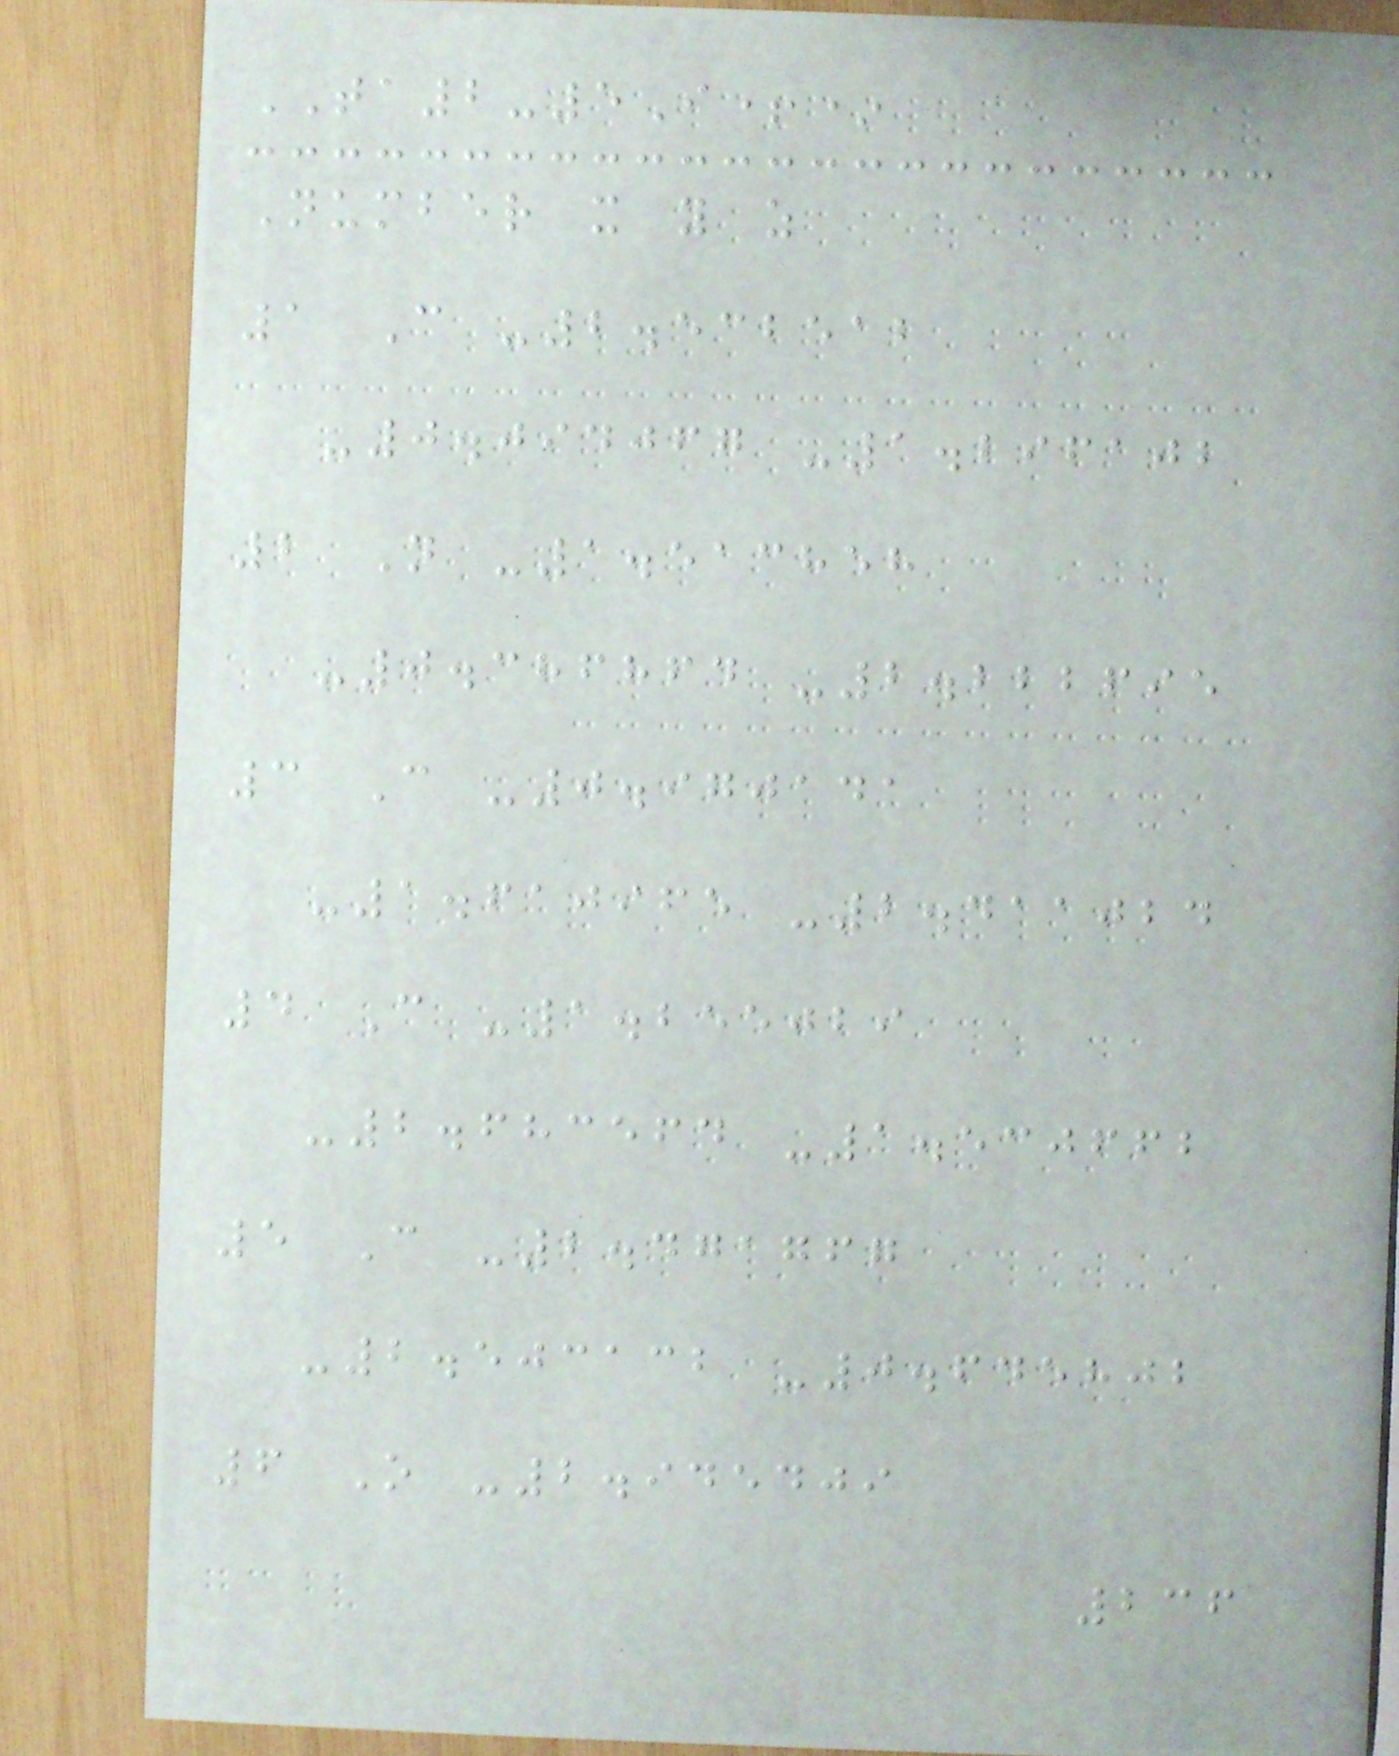TA2-5I+*
Number x y z
1 C -2.532512
-0.094067 -1.296102
2 N -1.513858
-0.386864 -2.222695
3 C -0.970141
-1.610965 -2.411024
4 C -1.255029
-2.683564 -1.530662
5 C -2.471767
-2.503132 -0.645802
6 O -2.945409
236
